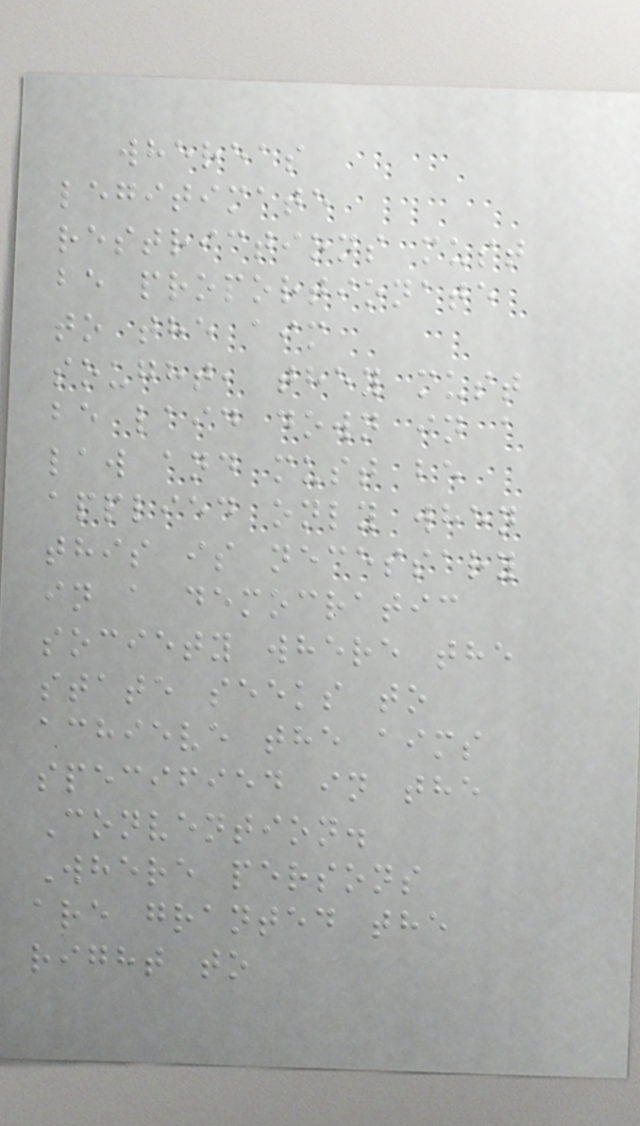whereas
legitimate
restrictions must
be proportionate
to the aim
sought, they must
be laid down in a
law and must be
applied only when
this is necessary
in a democratic
society where the
state seeks to
achieve the aims
specified in the
Convention.
Where persons
are granted the
right to
